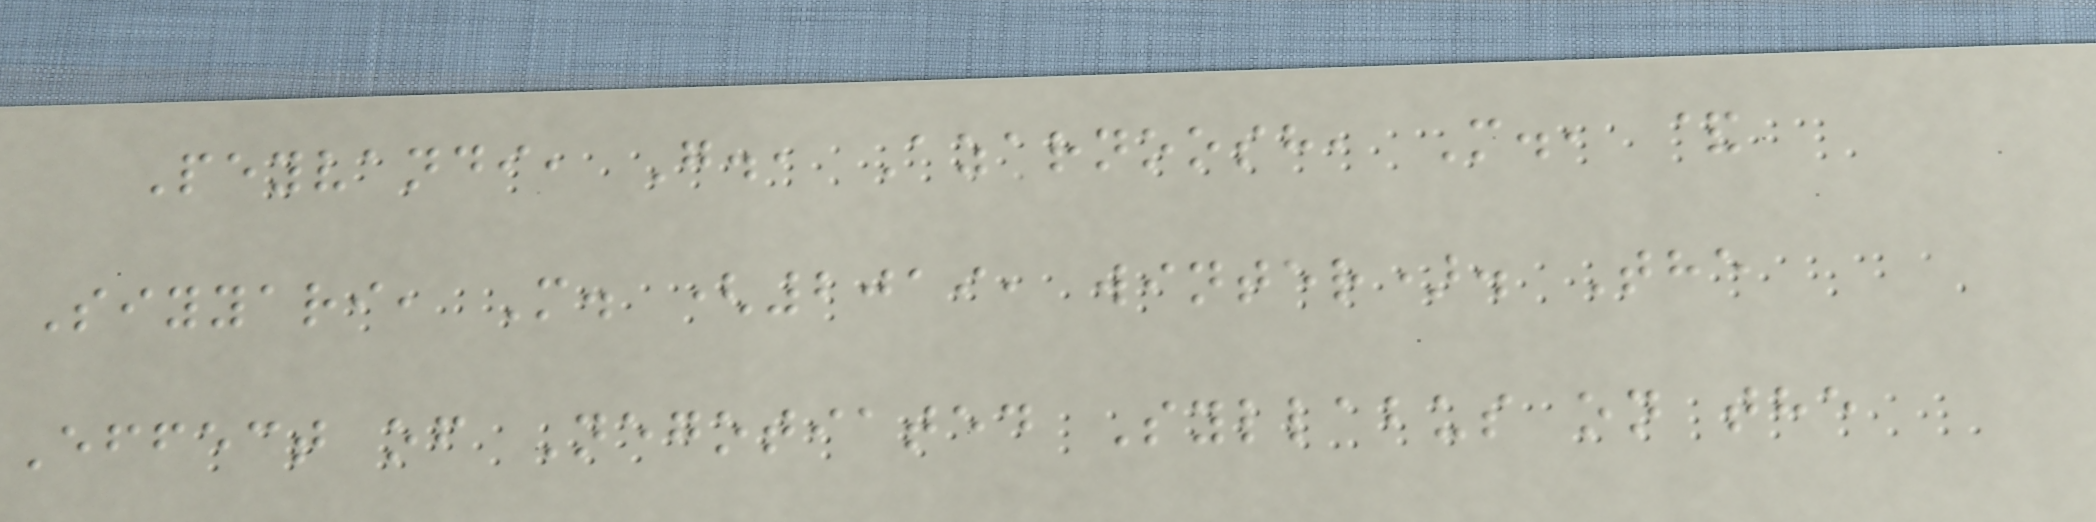Peyvandi, G., Azarnoosh, M., &
Siyyari, M. (2019, winter). The
Effect of Negotiated Syllabus on the
